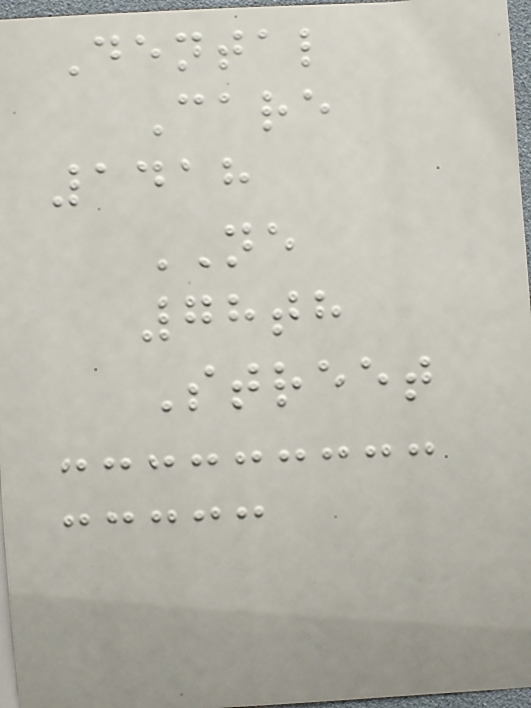Dental
Care
1418
NE
78th
Street
